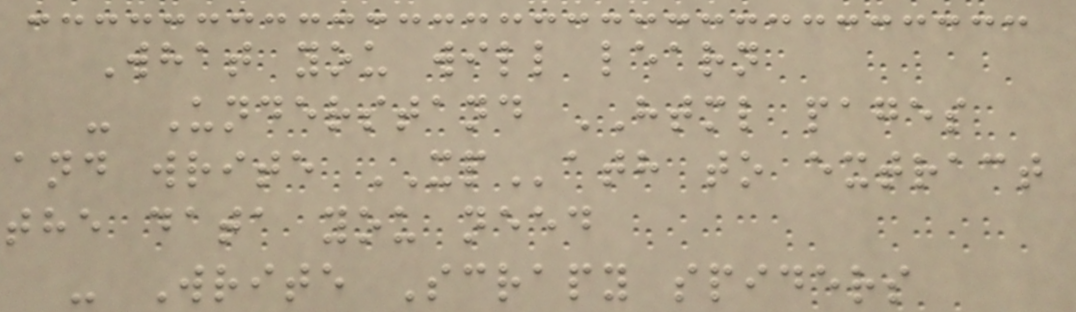What you will learn
- Understand HTML pages
and write XPath to extract
the data you need
- Write Scrapy spiders
